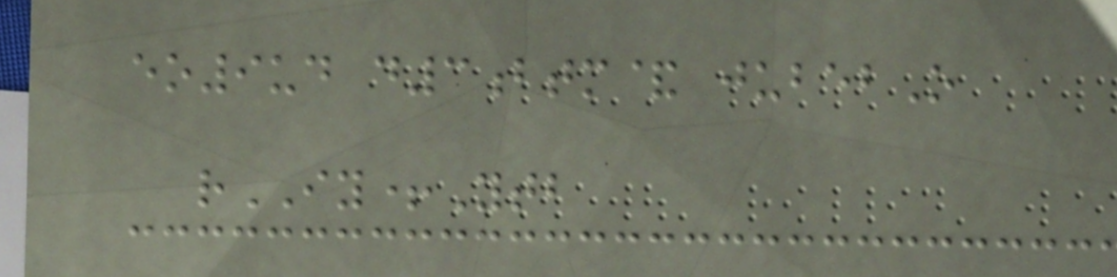eo9ud d3btm& jubebO
rIY+Ytb
